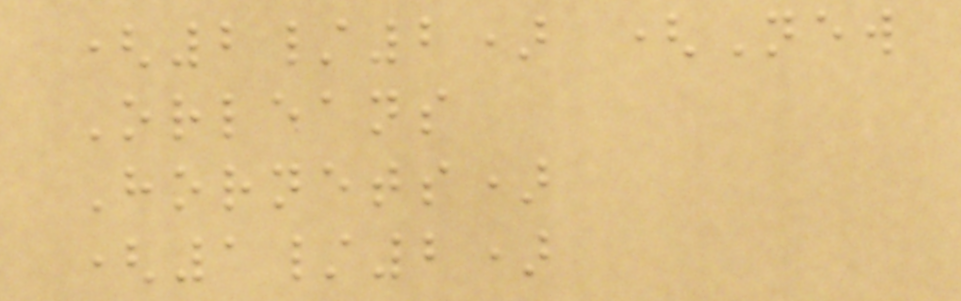(2/2) (New
Orleans
Hornets)
(1/2)
